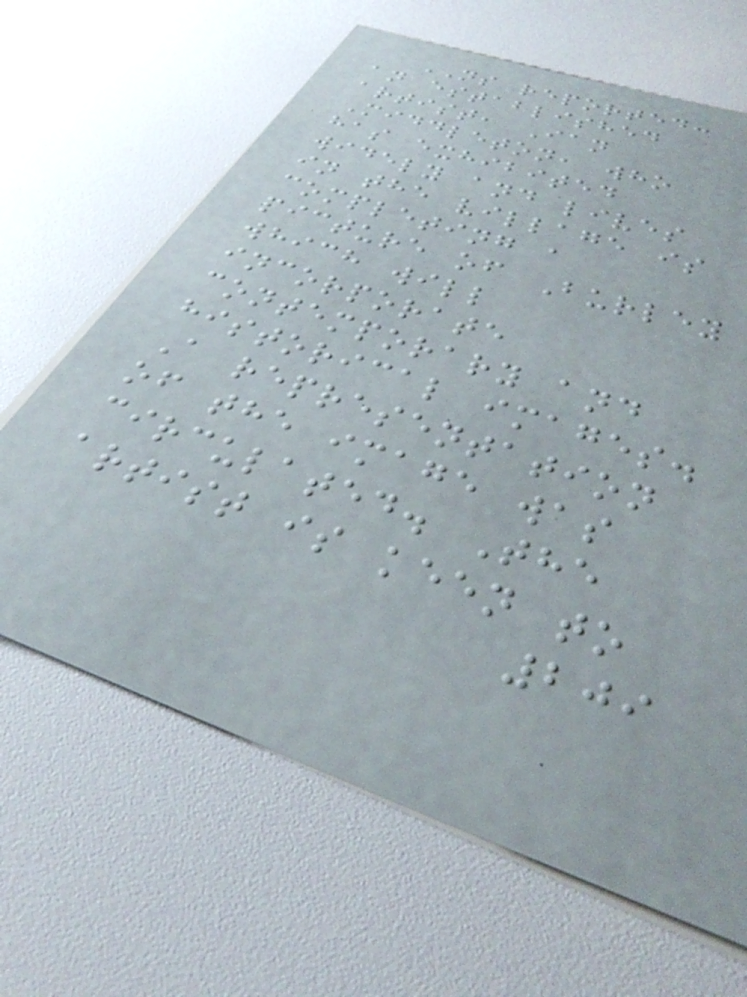NS reported:
an established
artist, Ian
Middleton, who
has exhibited
widely and lives
in the village is
completing a
picture of Burley
which will
incorporate
contemporary and
historical images.
A representation
of the image was
circulated. The
artist is keen to
209
